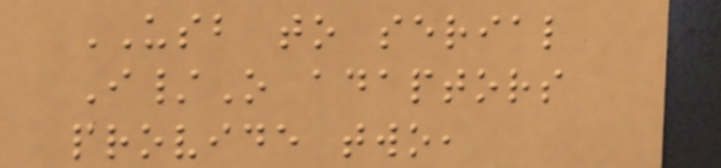USB to serial
I/O adaptors
provide two,
